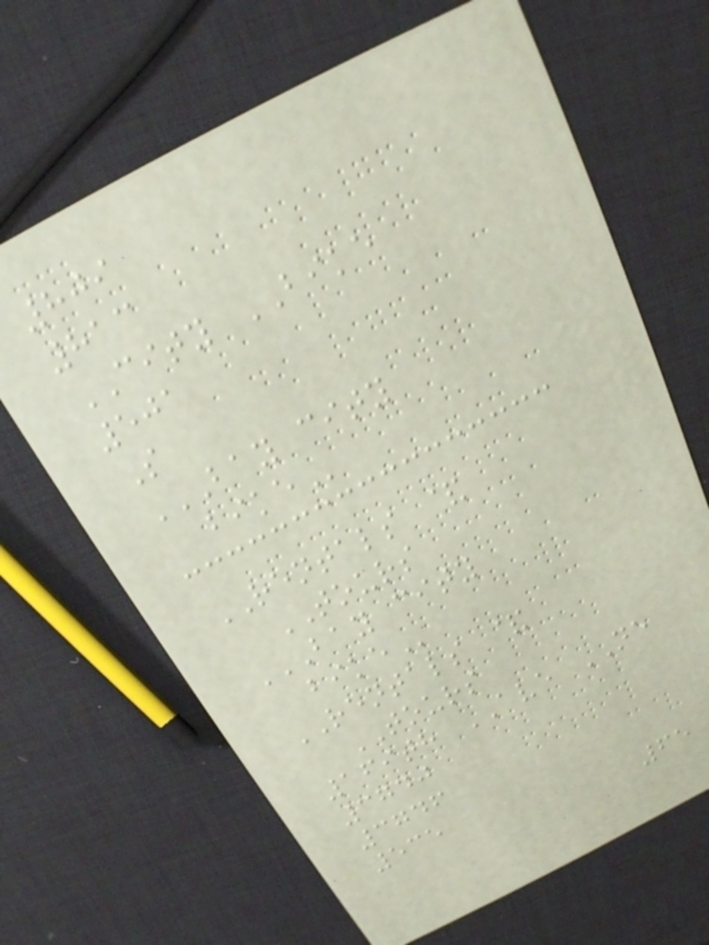809
813
CITY BIKE
501
S
BAY CITY
BIKE
RENTALS &
TOURS
BAY CITY
BIKE
RENTALS &
TOURS
169th AVE NE
3740
3746
535
65
